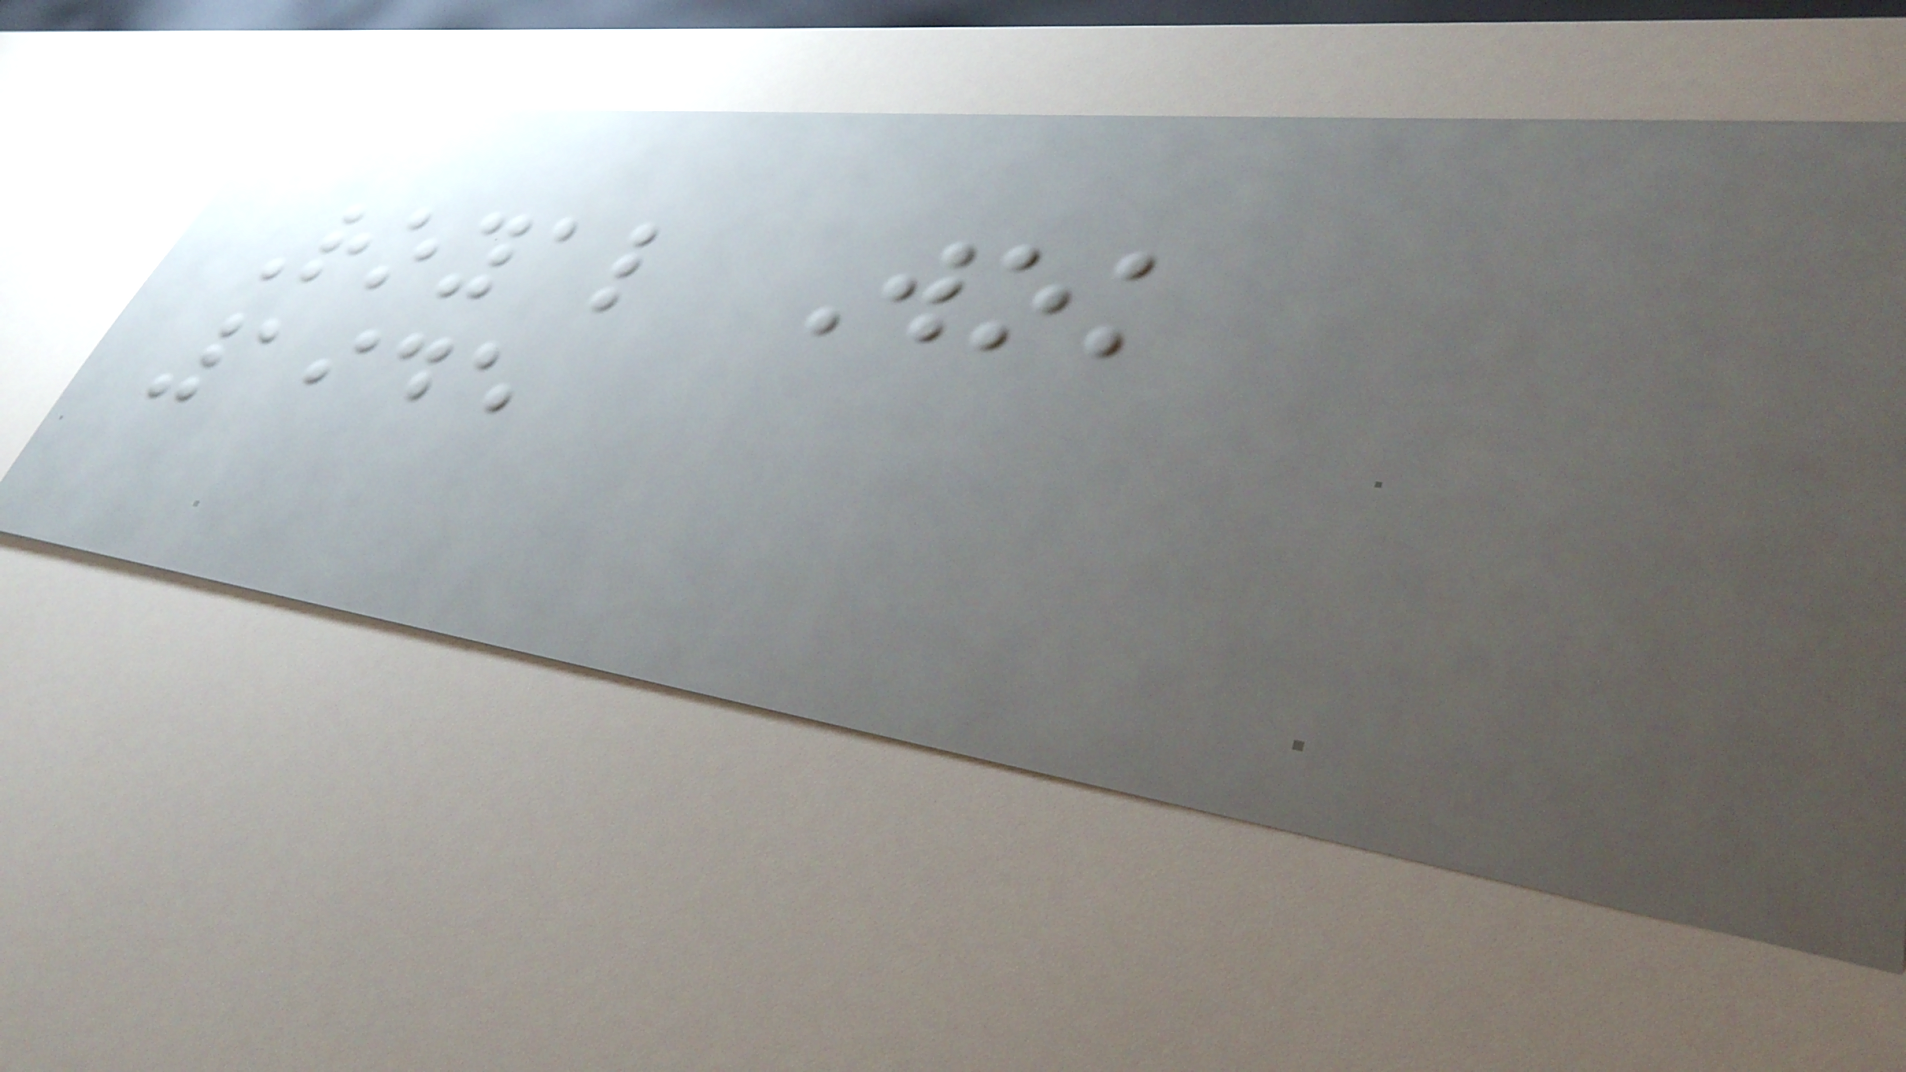Royal Wok
1945
